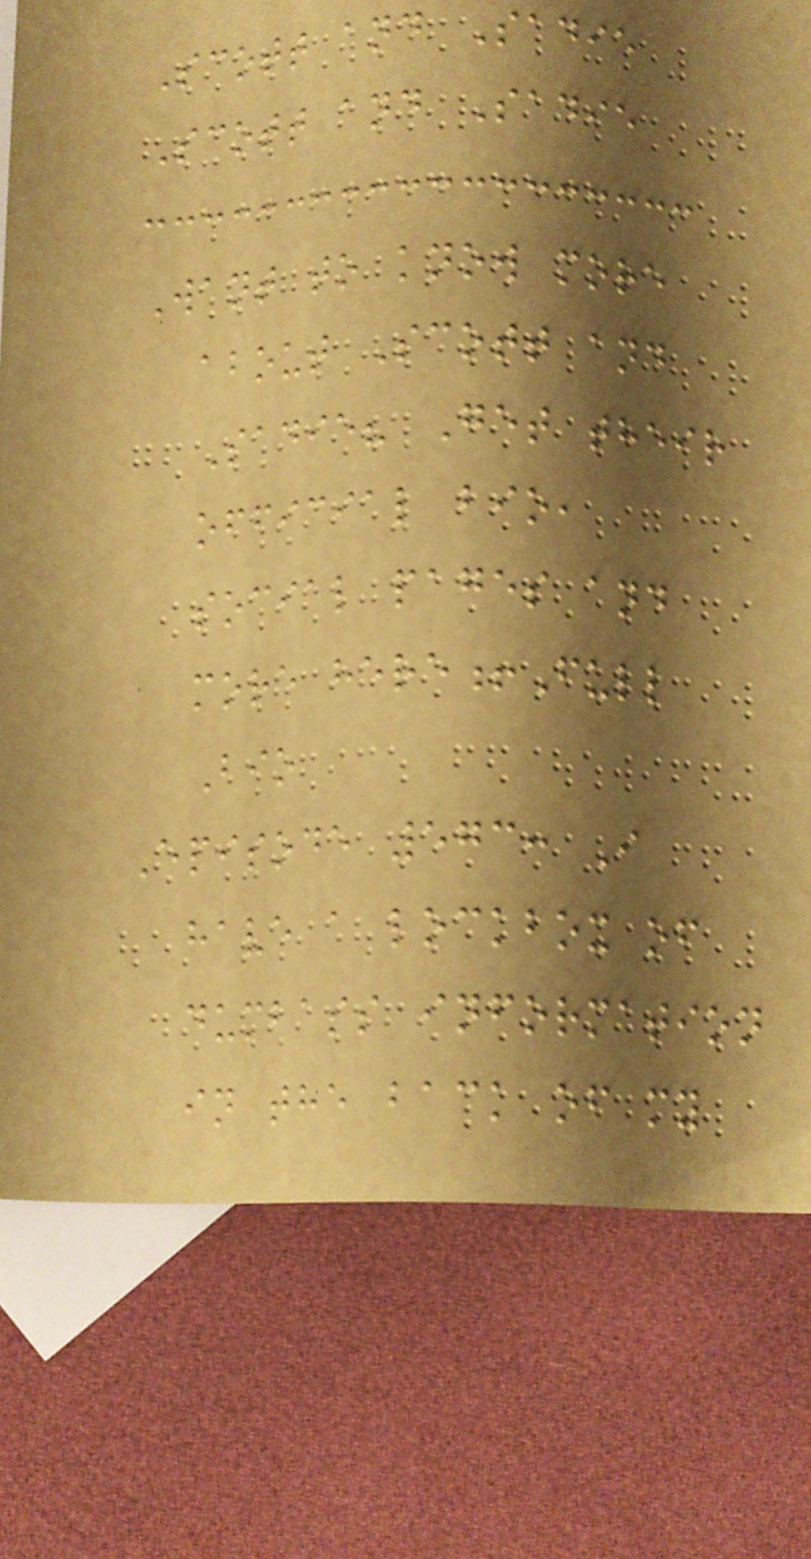Scott and Sadie
Scott and Sadie
Want to know more
about Scott and
Sadie? Get their
official bio,
social pages and
more here!Full
Bio
Episode 573: I
have a lockbox of
dumbass information
in the back of my
